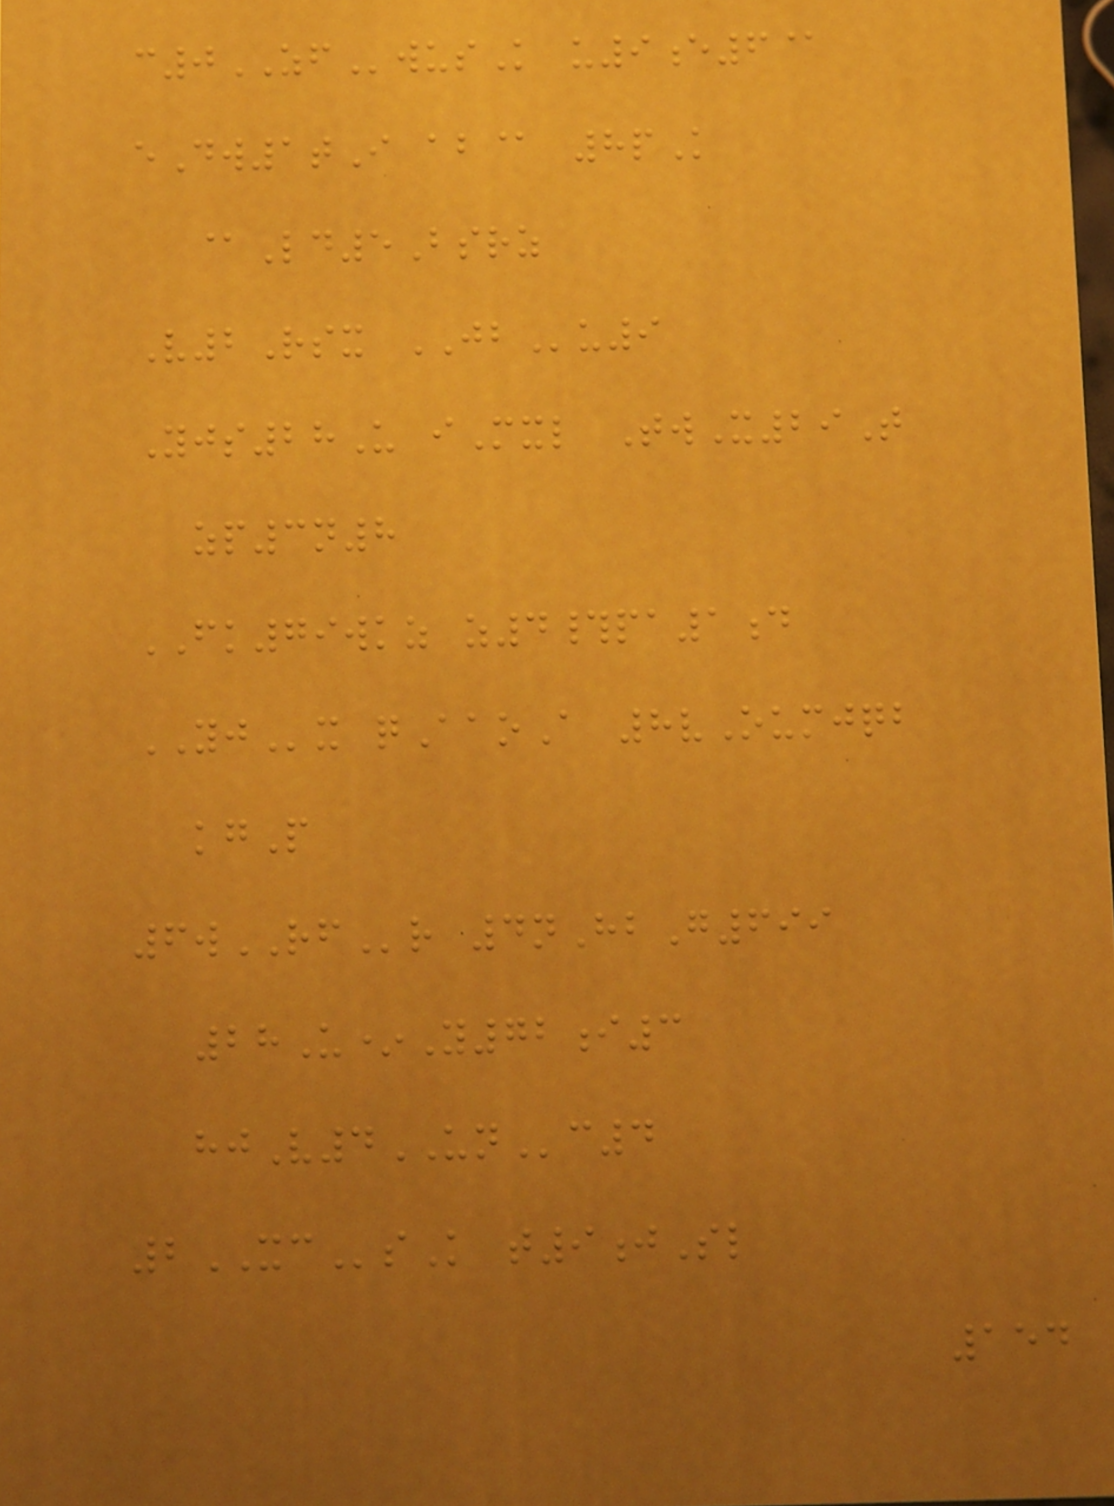c0ZFwusK u9e6@
eDw1tI ab@ 8pK
@Ld5Bsrz
V2Rsx JBu9
Yjs28U iMxl TwX29T
zp3n8
FK79wkz z4#pa1d
YJx qAaoA 8vOumjqb
kgP
6wRFr 4nHbG699
28U*Y72i3
hjV4UNc4
2XCsK t9jSl
154
